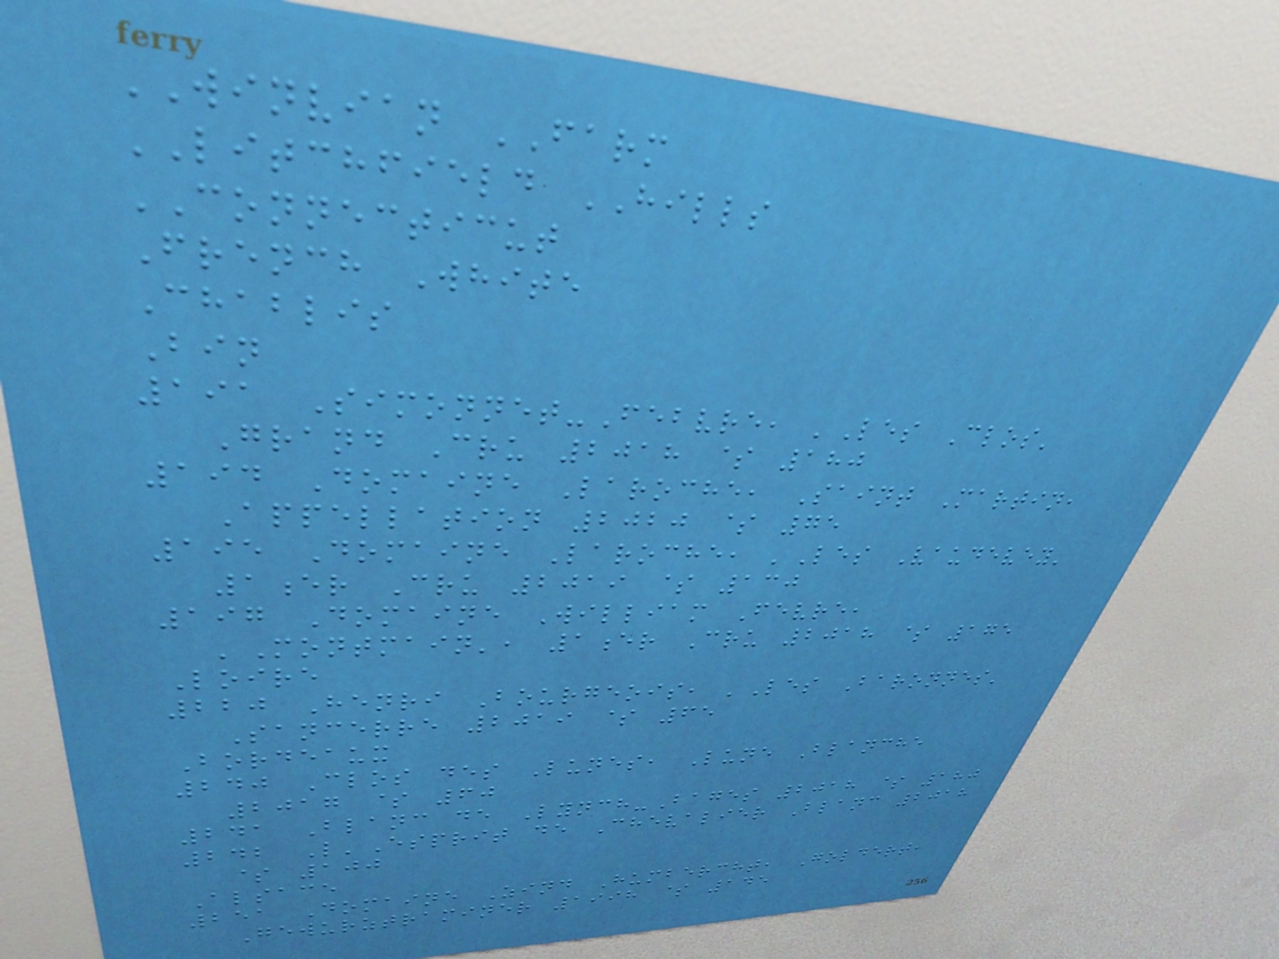WINVIAN FARM
LITCHFIELD HILLS
CONNECTICUT
French White
Chablis
Bin
191 Simonnet-Febvre, 'Les Clos'
Grand Cru 2018 $ 180
194 Domaine Laroche, Saint Martin,
Appellation 2020 $ 75
195 Domaine Laroche, 'Les Vaudevey'
1er Cru 2019 $ 130
197 Domaine William Fevre,
'Montmain', 1er Cru 2018 $ 175
Loire
220 Henri Bourgeois, 'Les Baronnes'
Sancerre 2019 $ 65
Bordeaux
240 Clos des Lunes, Lune Blanche
2017 $ 60
241 Blanc de Lynch-Bages 2018 $ 180
242 L'Esprit de Chevalier Blanc 2018
$ 100
Alsace
251 Domaine Zind Humbercht, Goldert,
Gewurztraminer 1998 $ 145
